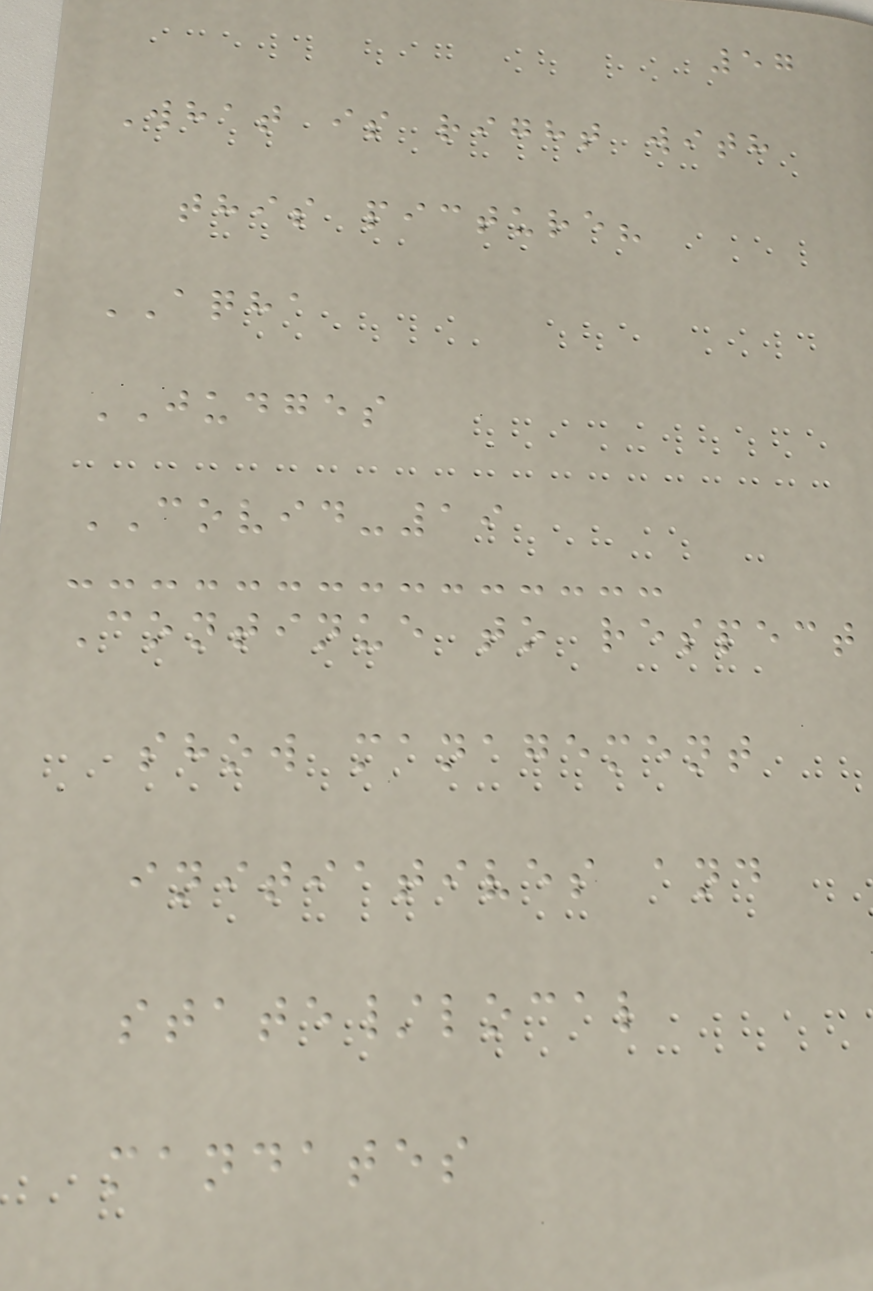57
What is right with
this picture?
AQHA
JUDGES
COVID-19
Continue to respect
show management
initiatives and
state/local
mandates
